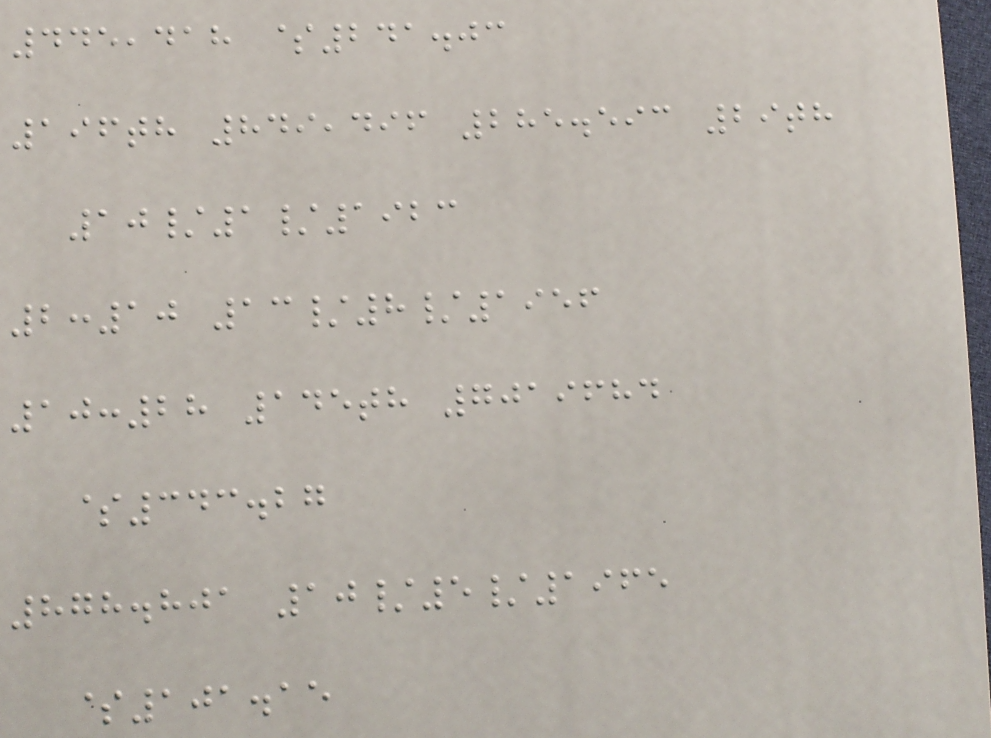445,418 $241.03
196th 849,496 285.593 29th
10/1/1923
2:10 13/8/1956
10:28 145th 7019684
$343.27
878.801 10/5/1965
$101.15
